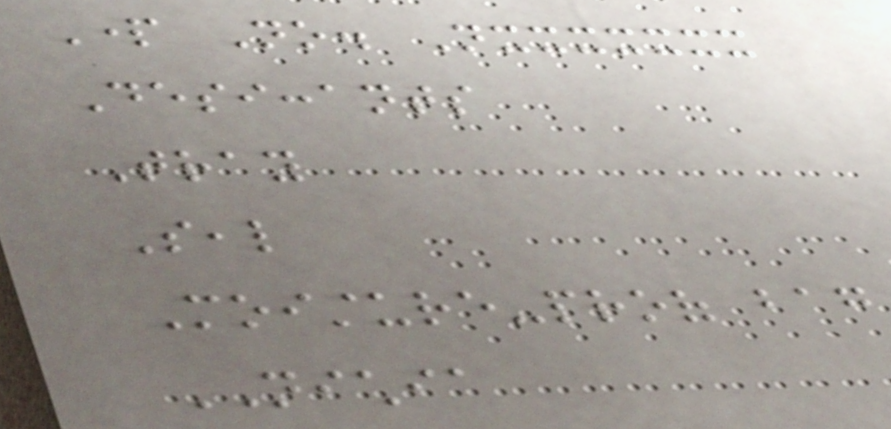Part No. Nxxxxxxx
Desiccants
Tray
Seal
Moisture-proof bag
NICHIA
